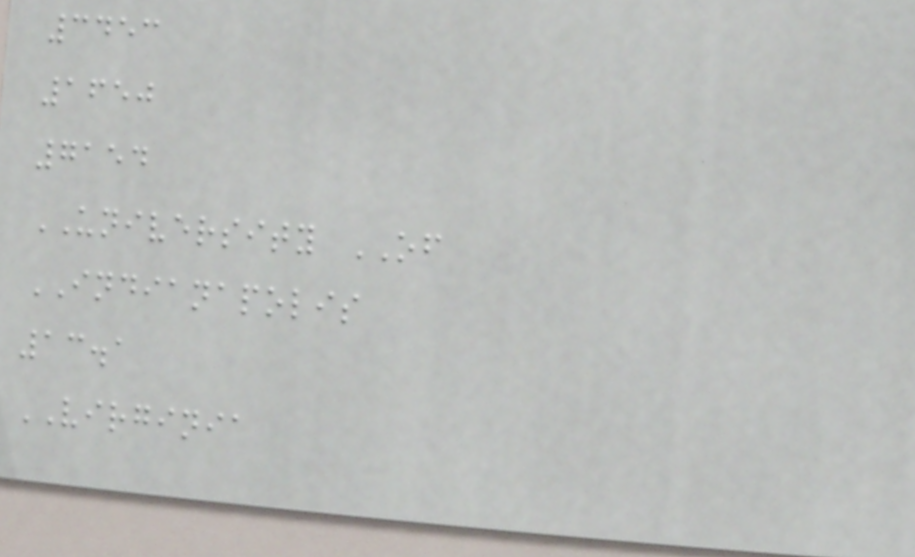3453
1650
7154
UNIVERSITY OF
INDIANAPOLIS
13.1
VIRGINIA
